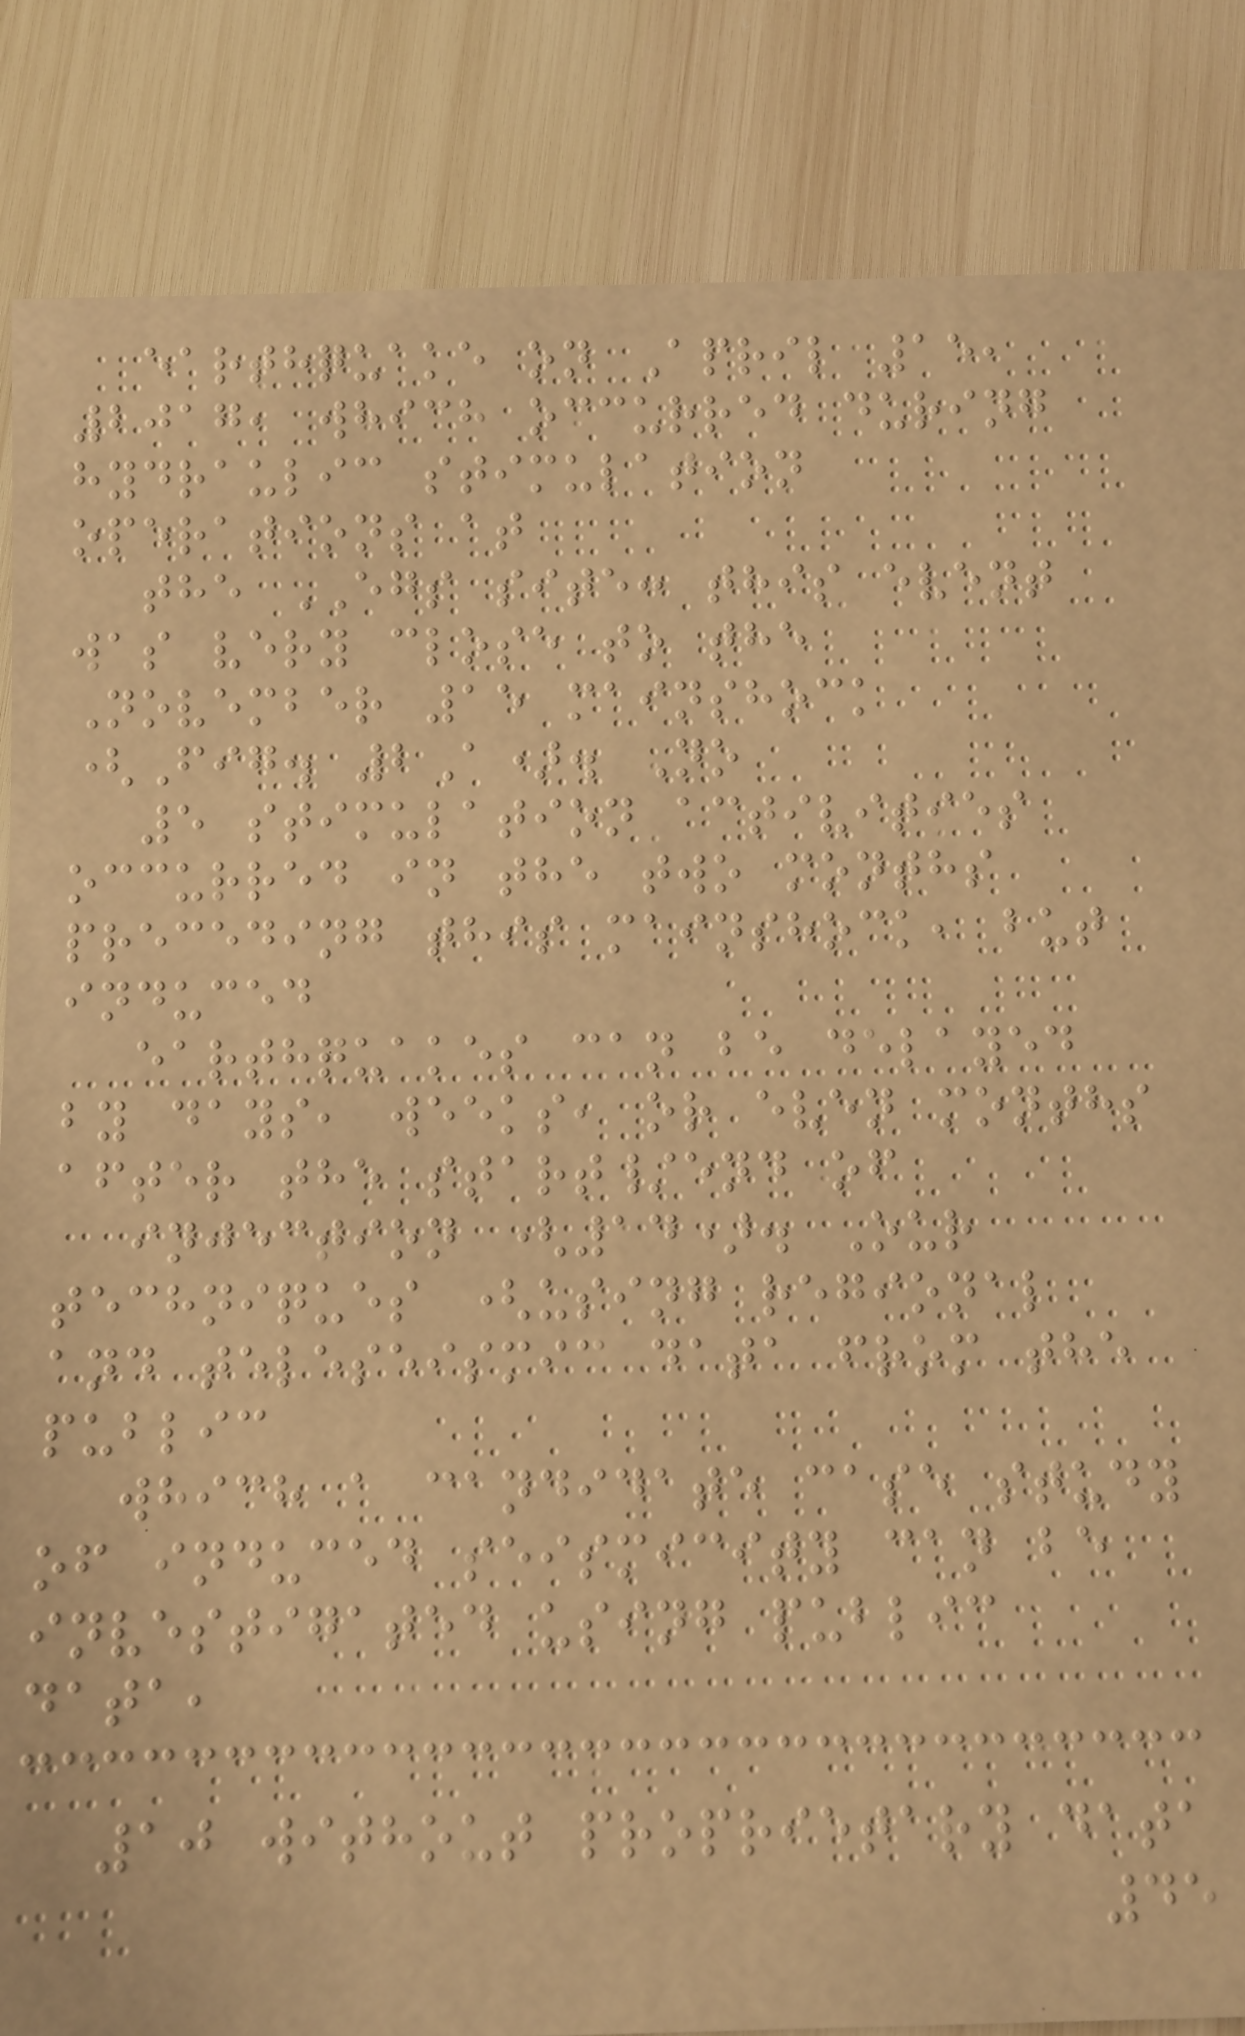earthquake on April 15,
2017, which occurred during
hydraulic stimulation
operations at
the EGS site: this event
was very close to the
November 15 mainshock
(Fig. 2A). No
5 stimulation activities
occurred in the two months
preceding this mainshock, but
induced
earthquakes can be delayed
by days, weeks, or even months
after the start/end of
injection (14). Our
techniques (using regional
and teleseismic data from the
public
which a candidate case study
of induced seismicity can be
investigated using public
data,
10 without proprietary data
45
